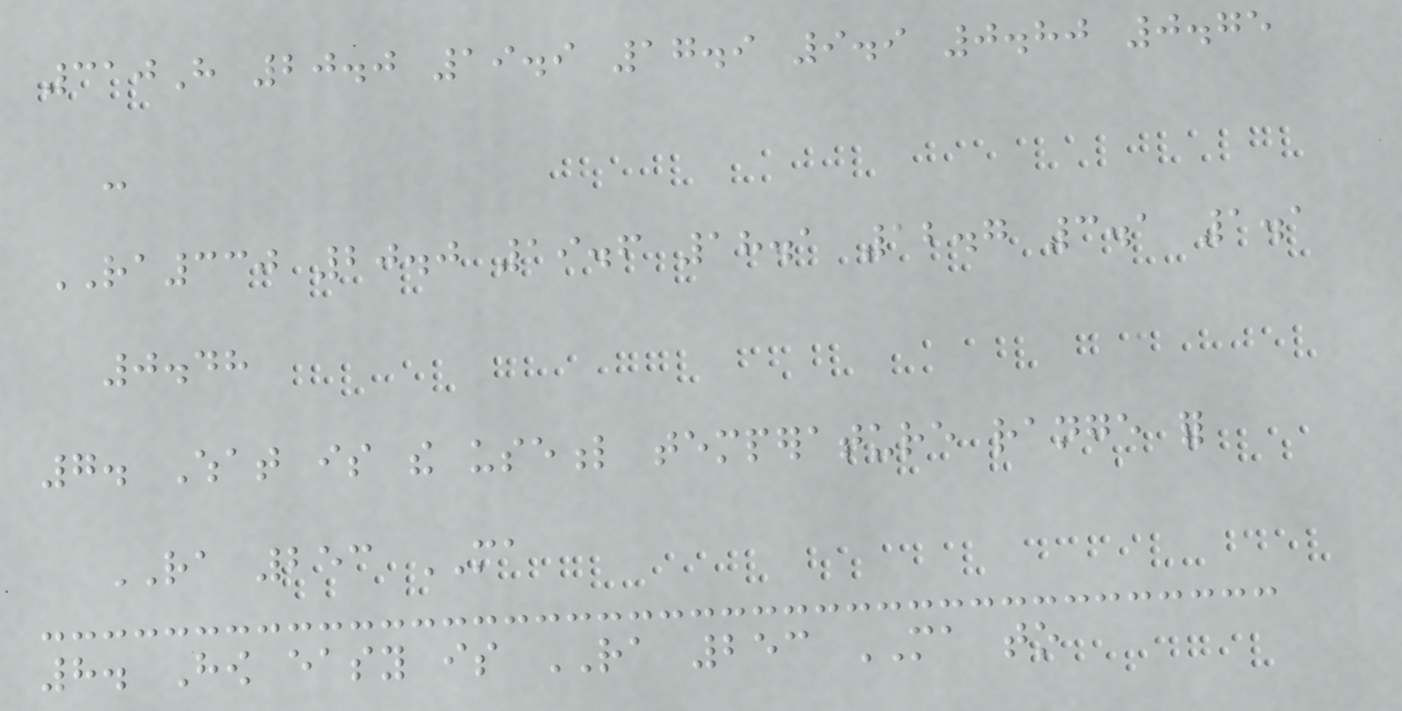310H 20.0 19.9 17.9 9.9 0.80 0.75
-
RA330 20.0 19.6 18.1 12.7 3.1 1.1
0.48
7. What is the useful temperature range for
RA 253 MA
8. How easy is RA 253 MA to
